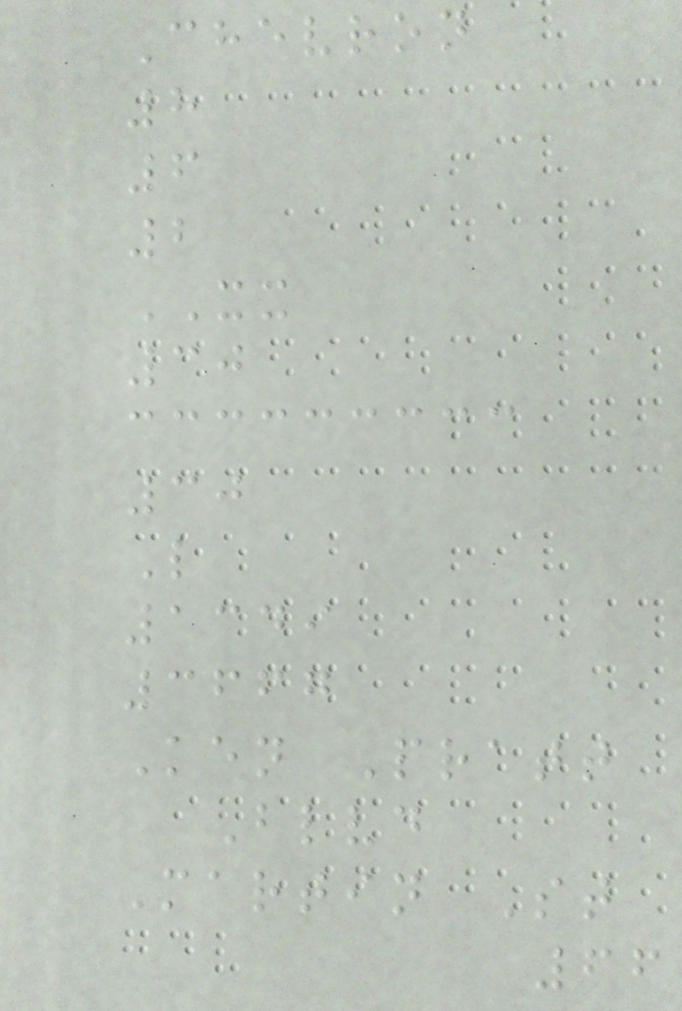Chevron
8
6
2
XX
30
30
L
1349
3667
Ken Pratt
Blvd
Martin St
66
